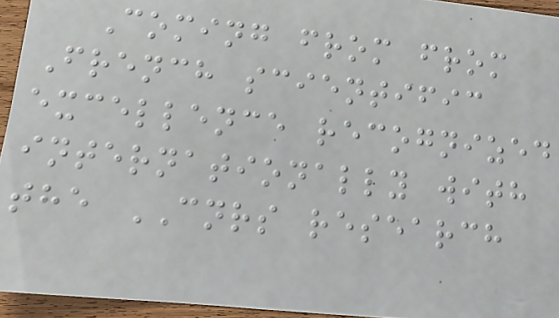Coming from from
French scientific
excellence recognized
internationally with
the CNRS research
